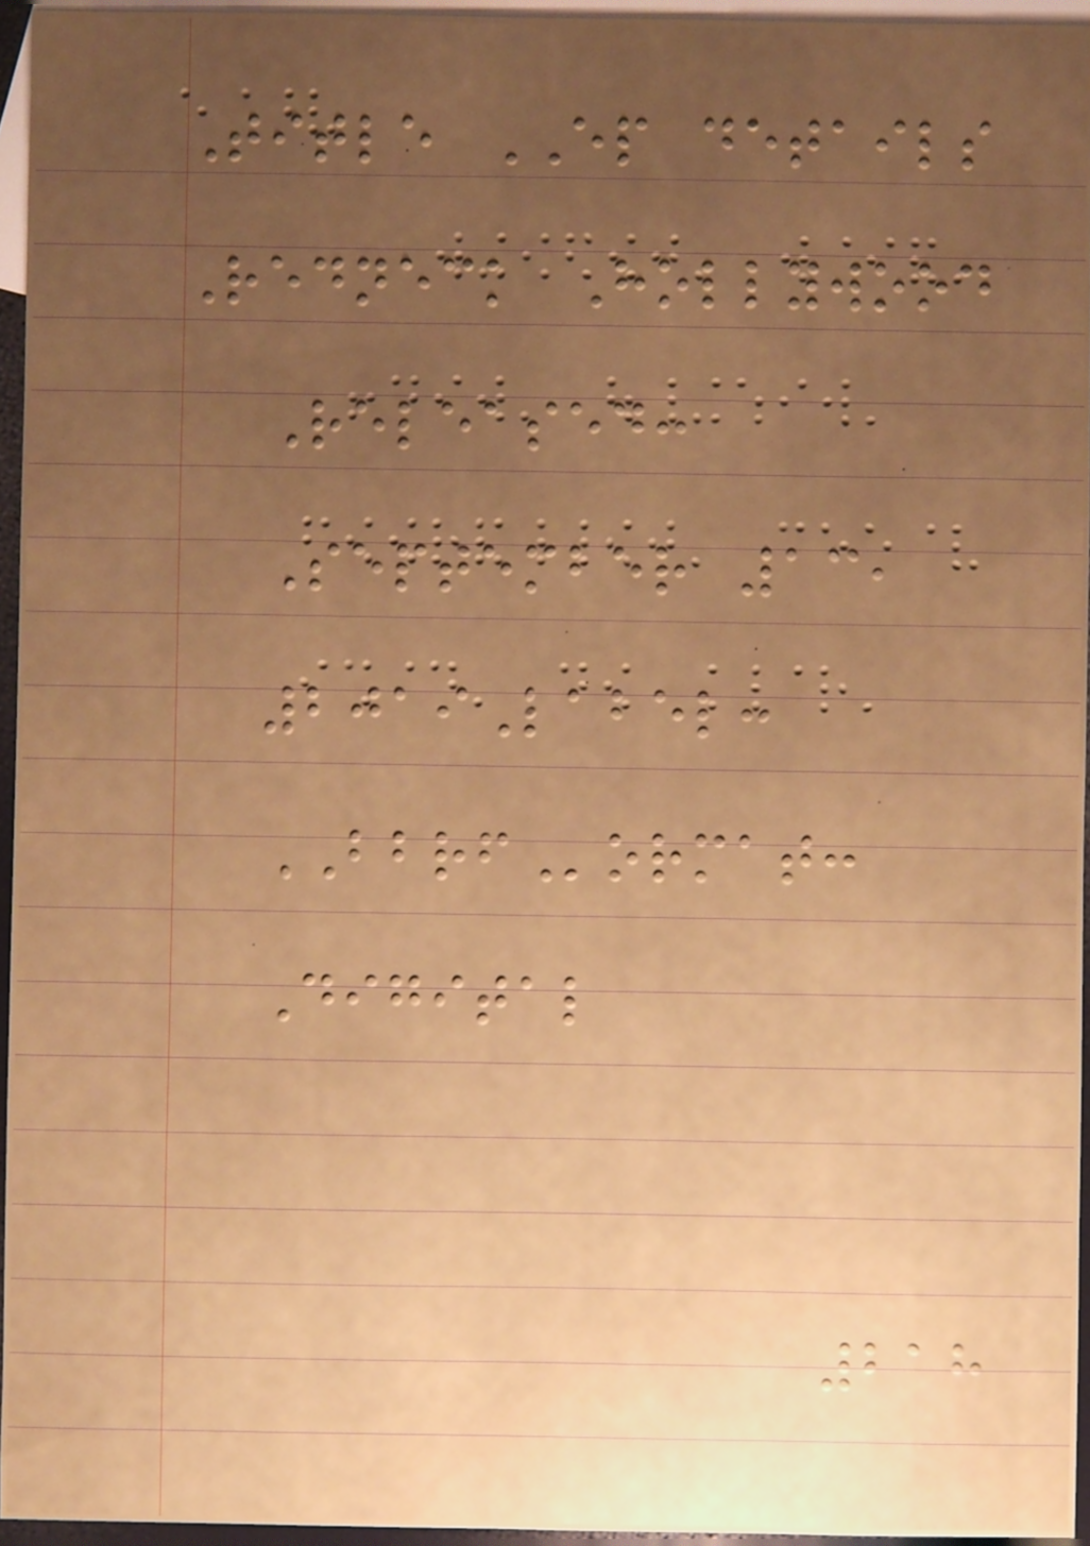Title EP details
Redneck Hollywood
Released:
September 13,
2019Label:
BBRFormat:
Digital
218
